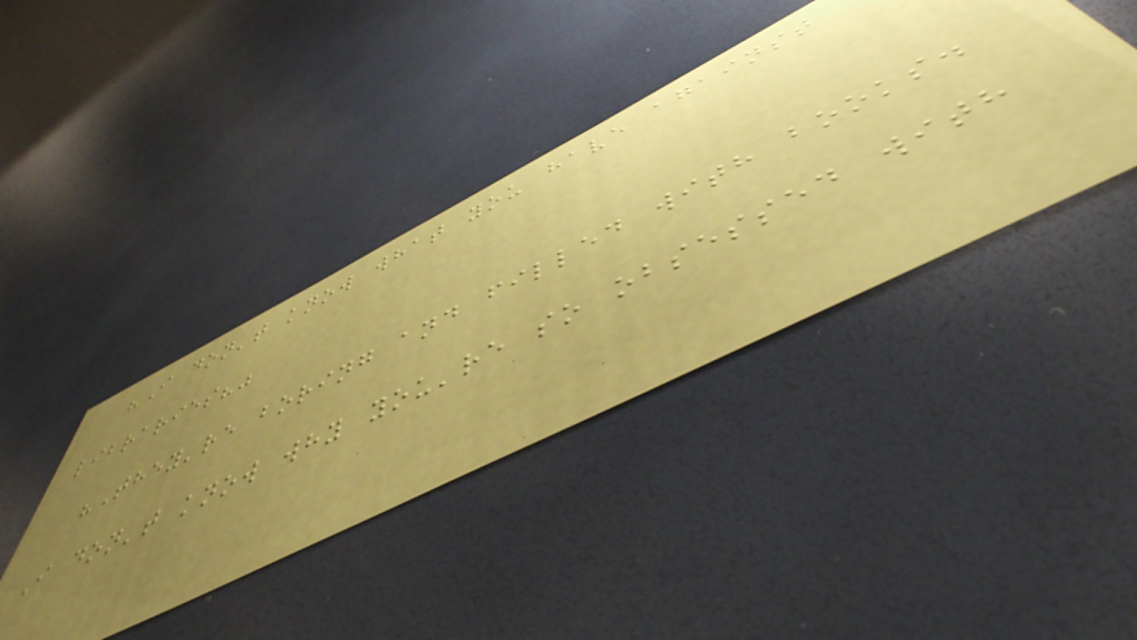"I don't know what you have against
libraries?"
"They're boring and filled with books.
I don't know why you're so obsessed with
